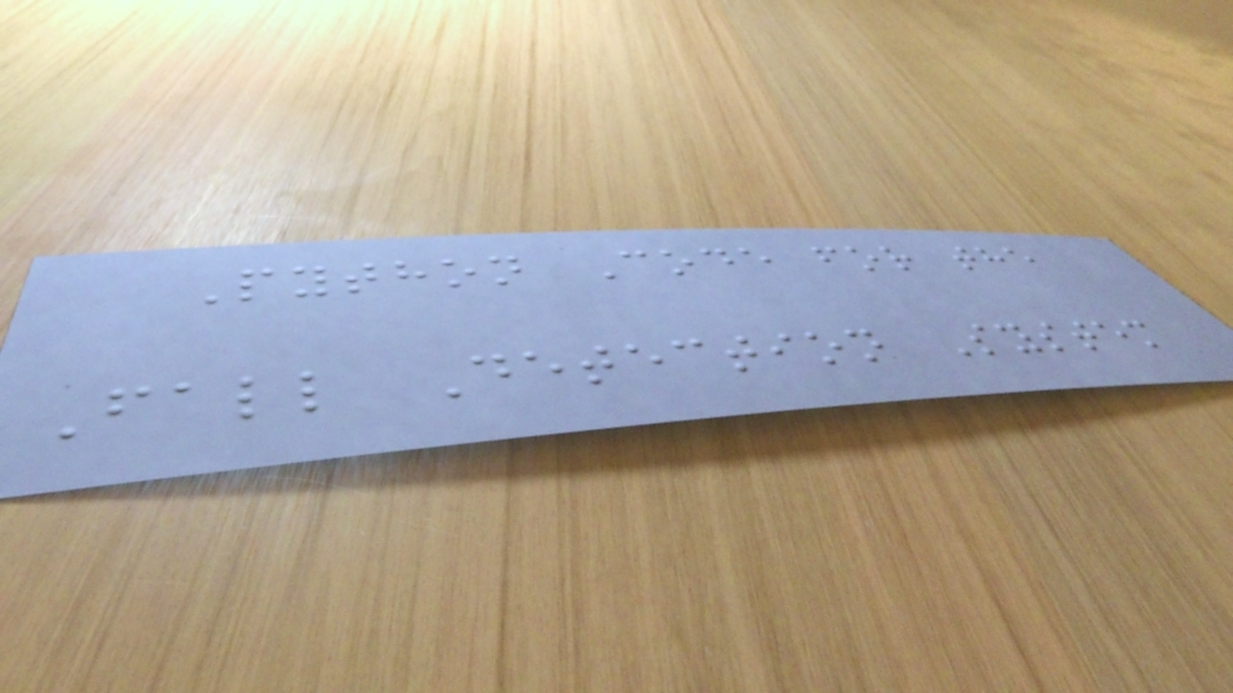Python Code for the
Fall Detection System
